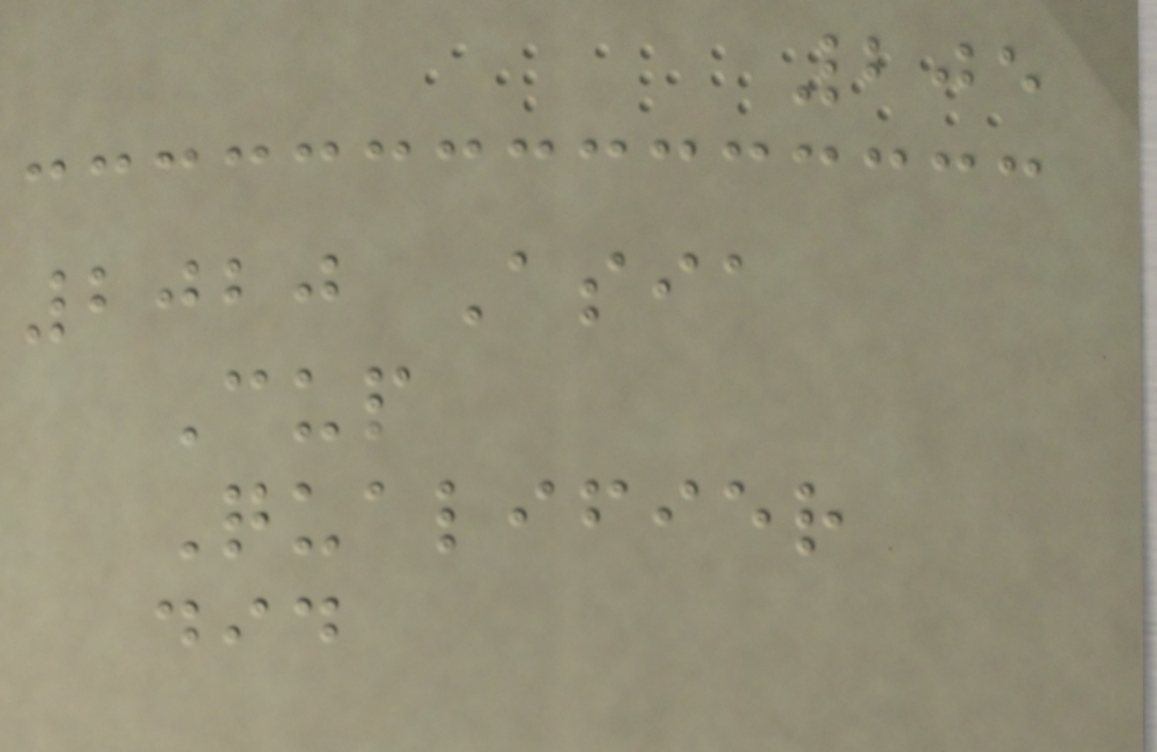205
2020 Asia
Cup
Qualifier
did
